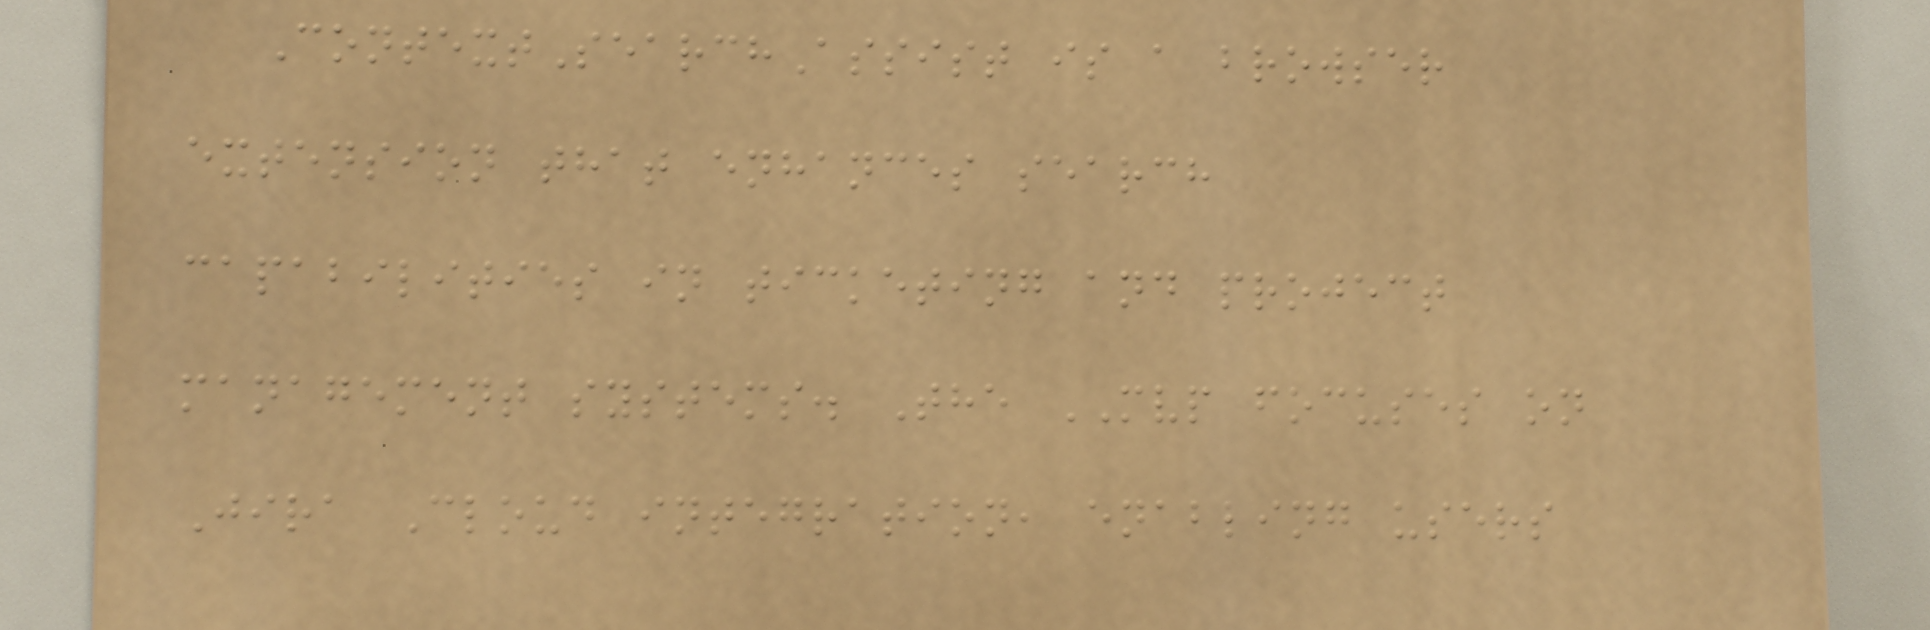ContextSearchAssist is a browser
extension that enhances search
capabilities in ticketing and project
management systems. The MVP focuses on
Jira Cloud integration, enabling users
